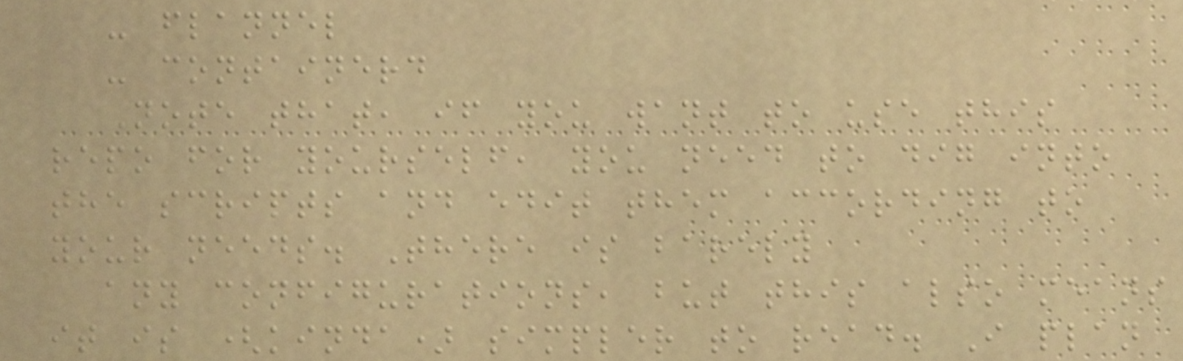- flannel
- containerd
Note that, if you want to use this
repo for yourself, you need to dig into
the scripts and edit them according to
your needs. There is barely
any configurations, but this also means
it is (kinda) simpler to read. I plan
